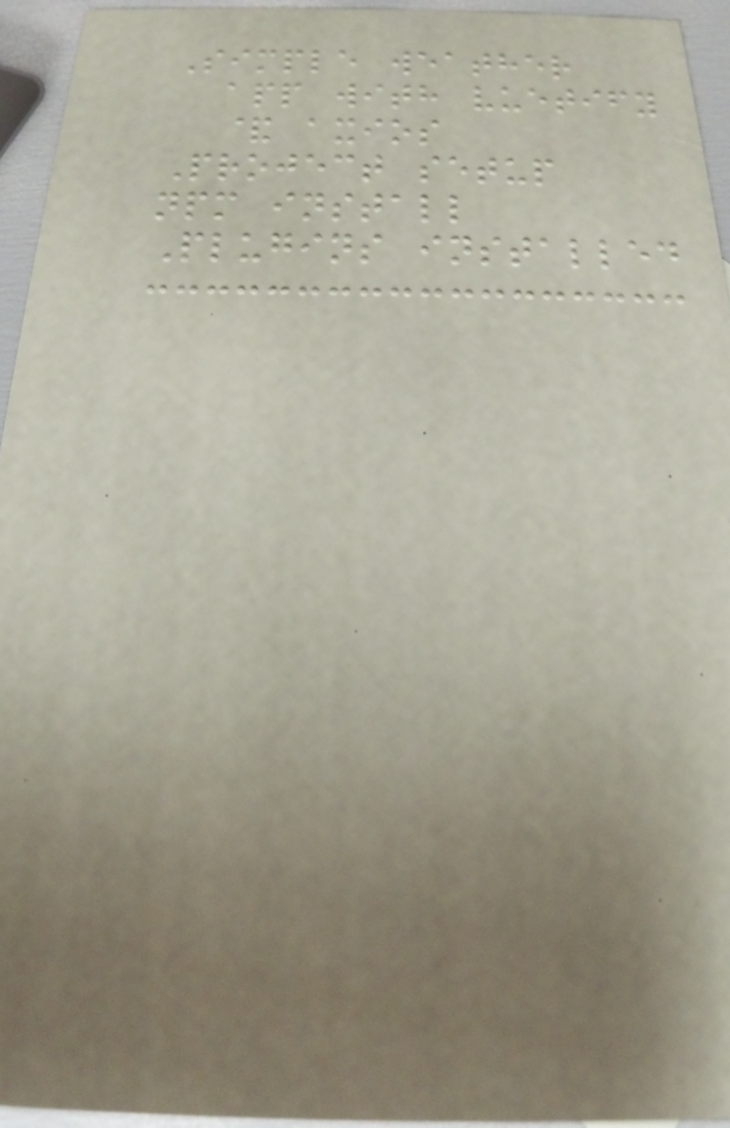Simple weather
app with vuetify
& axios
Project setup
npm install
Plugins installed
